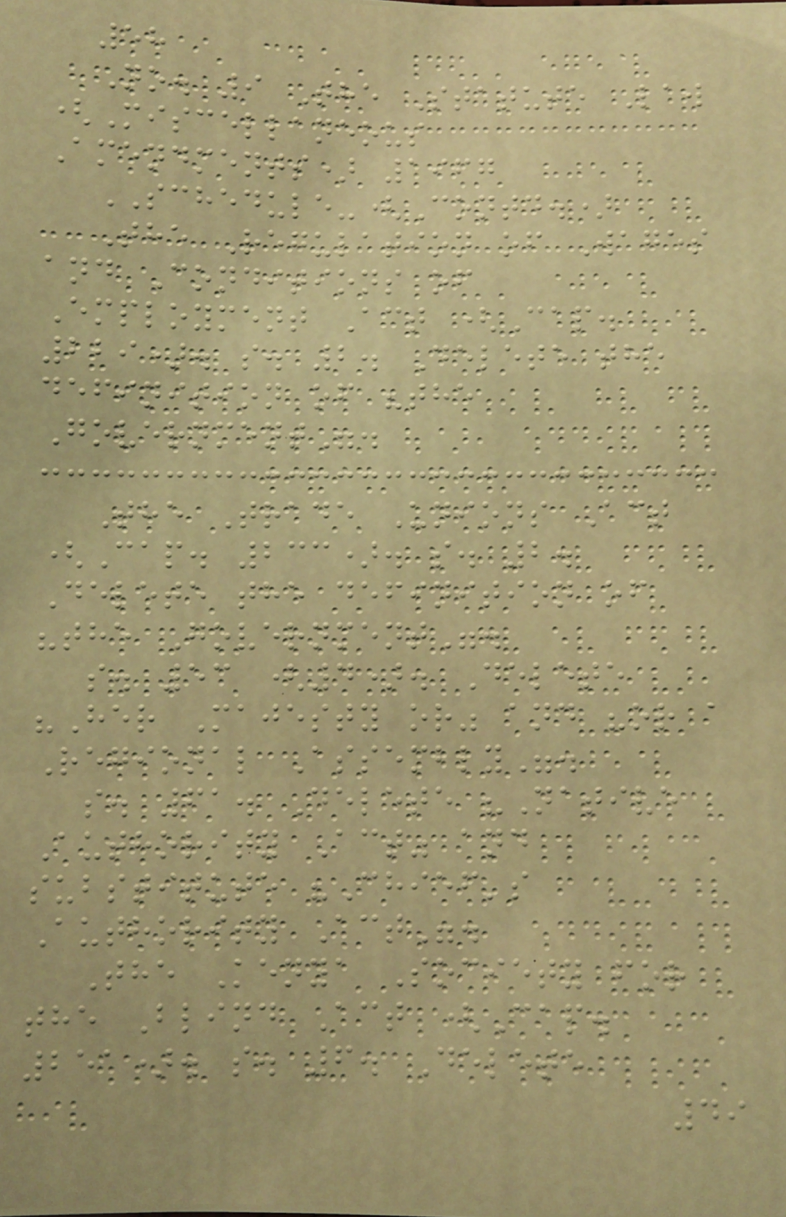58
No. 9 The Statute Law
(Miscellaneous
Amendments) 1967
SCHEDULE-(Contd.)
The Regulation of Wages
and Conditions of
Employment Act (Cap.
229). s. 2. Delete the
definition of "the
Government".
The Trade Unions Act
(Cap. 233). s. 2.
Delete the definition of
"the Government".
s. 53 (4). Delete
"Her Majesty or" and "or a
Regional Assembly".
s. 61. Delete "Native
Authority Act" and
substitute "Chief's
Authority Act".
The Kenya Society for
the Blind Act (Cap.
251). s. 6. Delete
49
